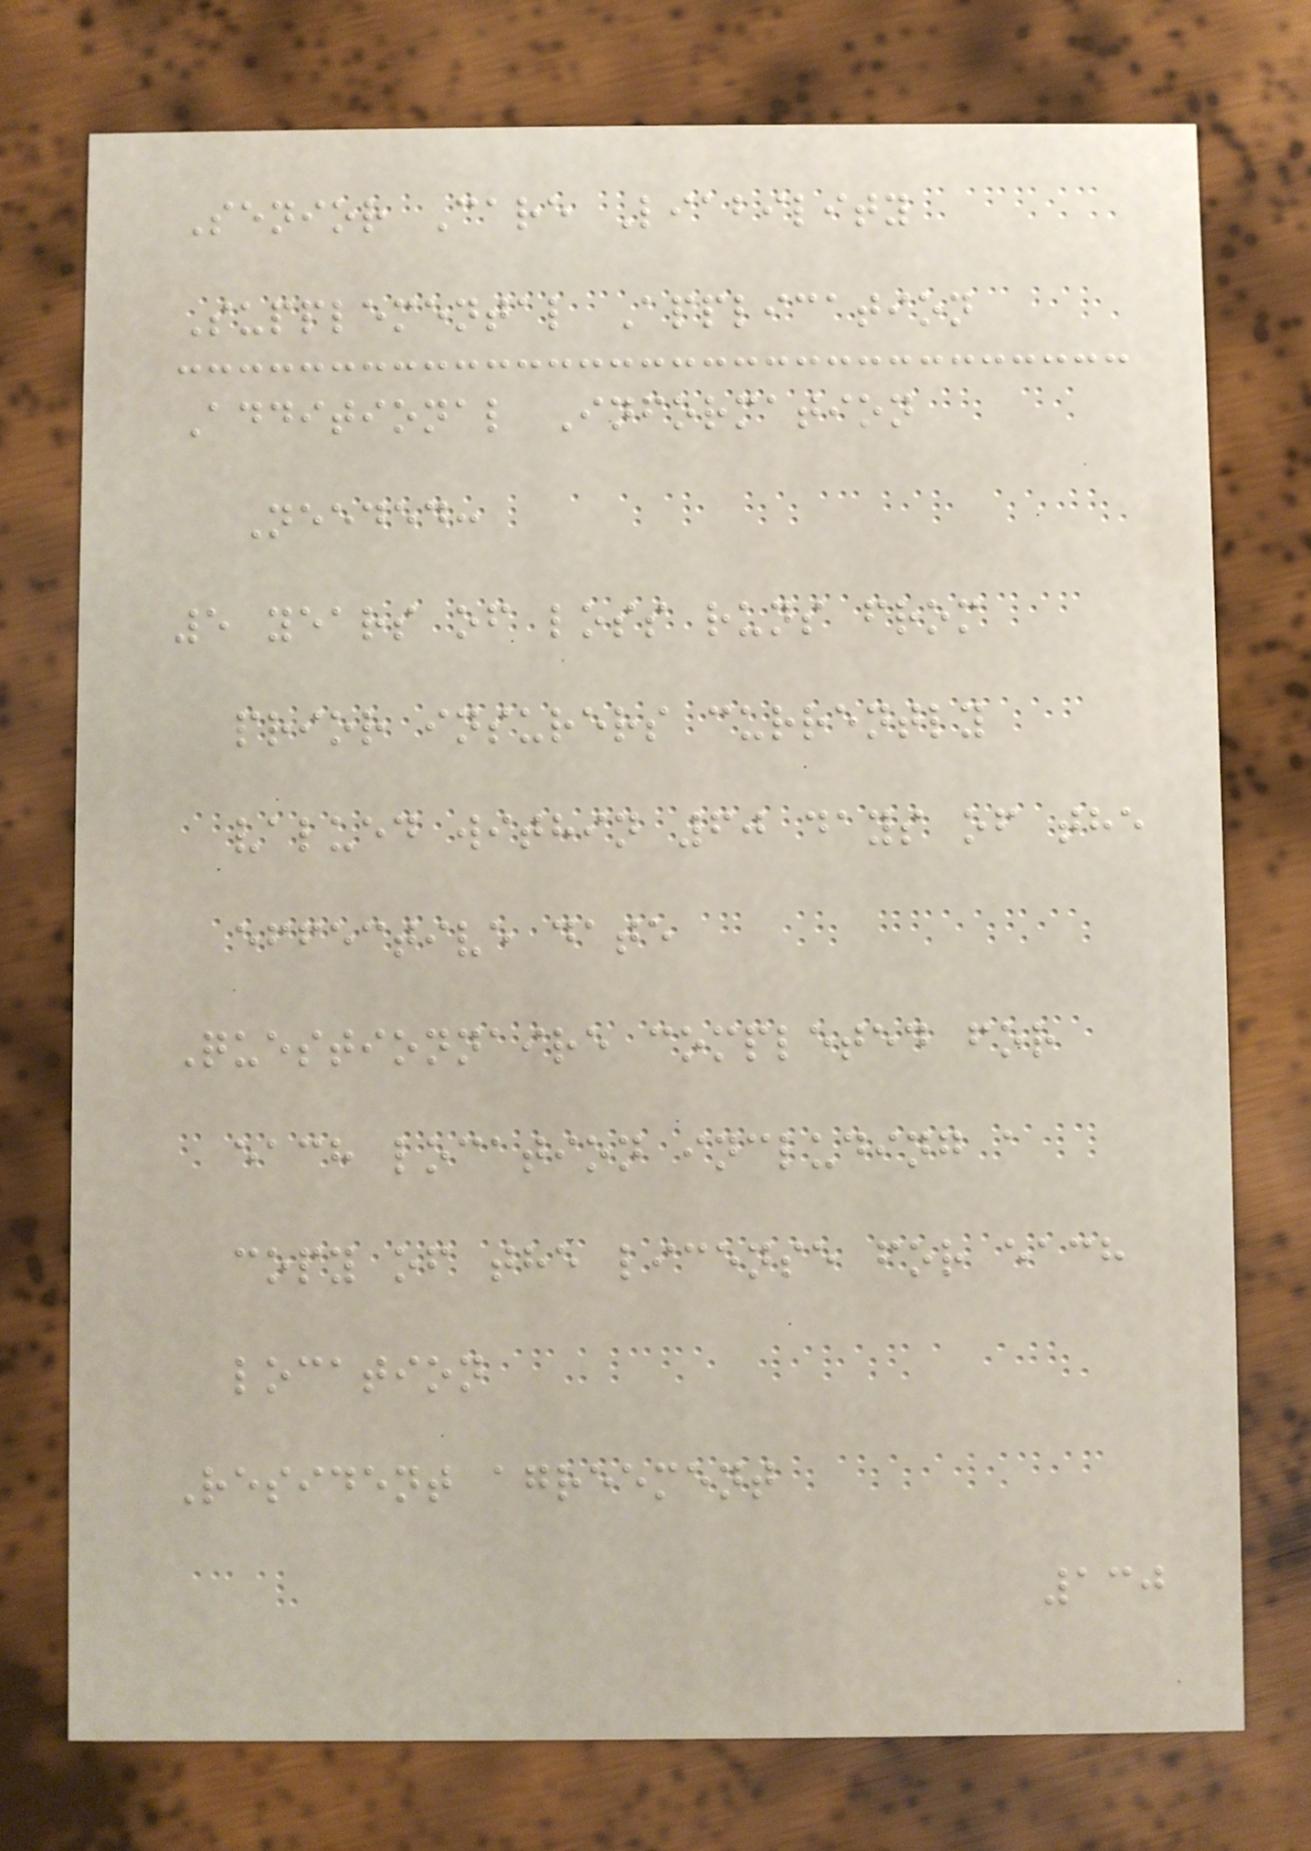Senior Care Liability
Supplemental Application
Additional Information
Needed:
5 years of loss runs from
prior insurers currently
valued within 60 days of the
effective date
Questionnaire completed for
each location including a
copy of the license for each
location
Resident agreement
130
